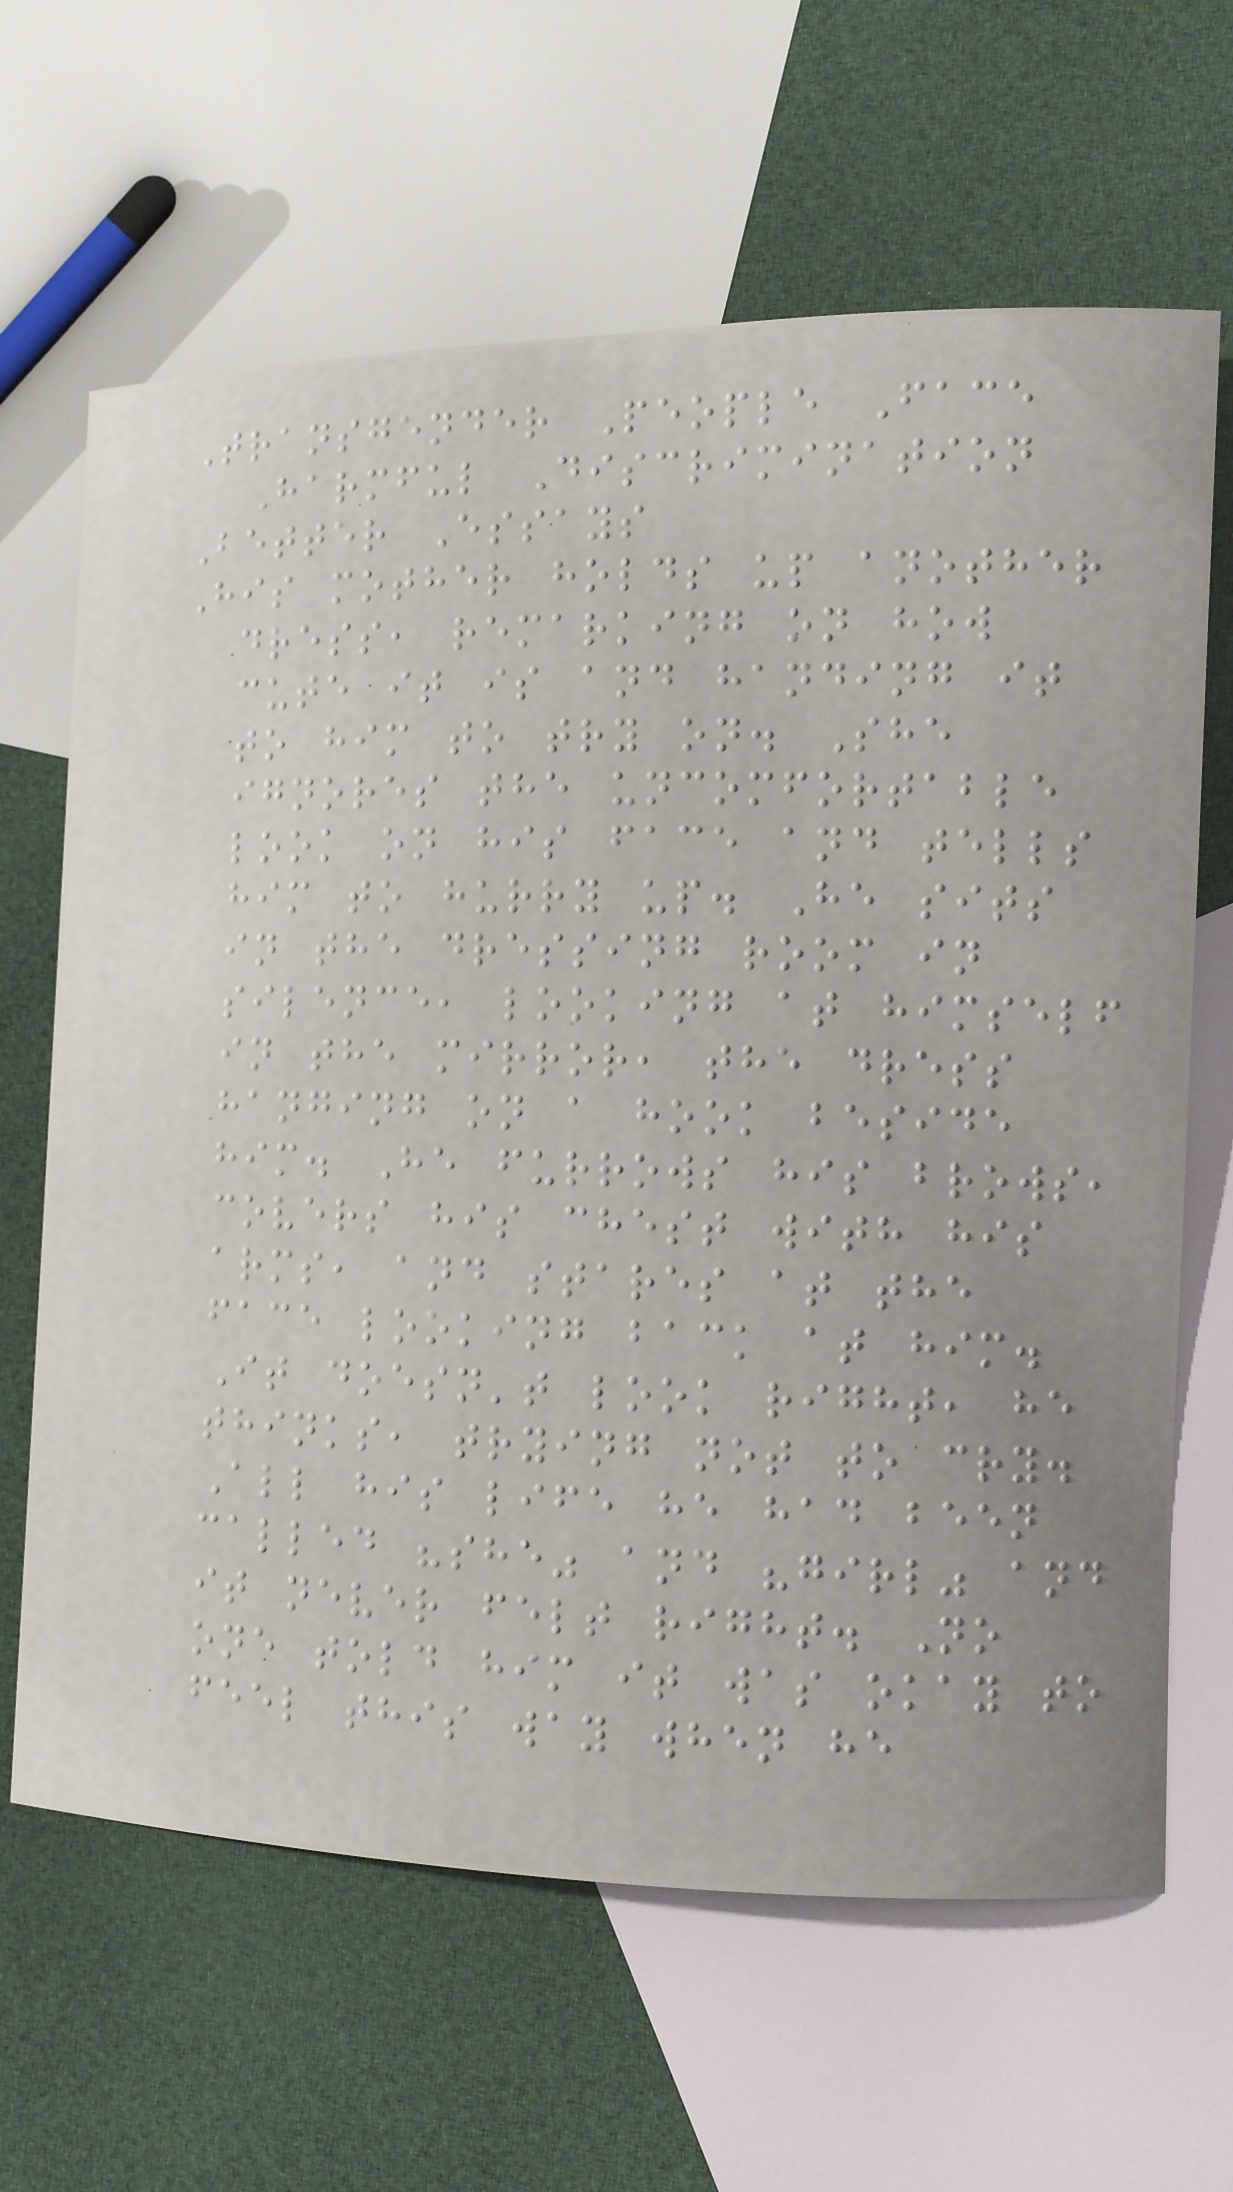Transgender People Face
Harmful Discrimination
Better Essays
His mother holds up another
dress, remarking on how
cute it is and handing it
to him to try on. She
ignores the uncomfortable
look on his face and tells
him to hurry up. He sits
in the dressing room in
silence, looking at himself
in the mirror, the dress
hanging on a hook beside
him. He furrows his brows,
covers his chest with his
arms, and stares at the
face looking back at him.
It doesn't look right, he
thinks, trying not to cry.
All his life he had been
called "she" and "girl" and
it never felt right. No
one told him it was okay to
feel this way when he
